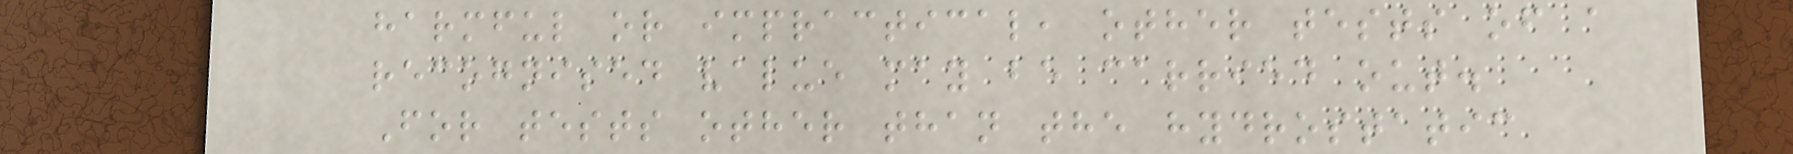harmful or impractical, other tests of a
recognised value may be carried out.
For tests other than the hydrostatic
